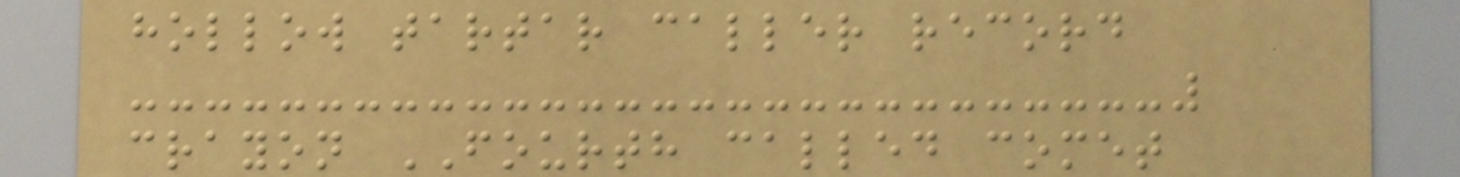hollow tartar caller record
crayon FOURTH called comet
